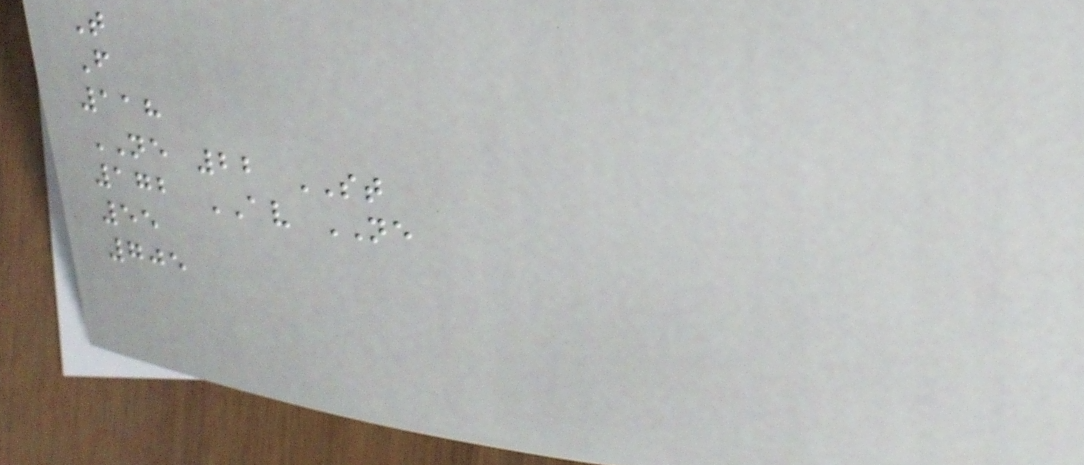T
F
118
NE 22 ST
172 AV NE
55
705
